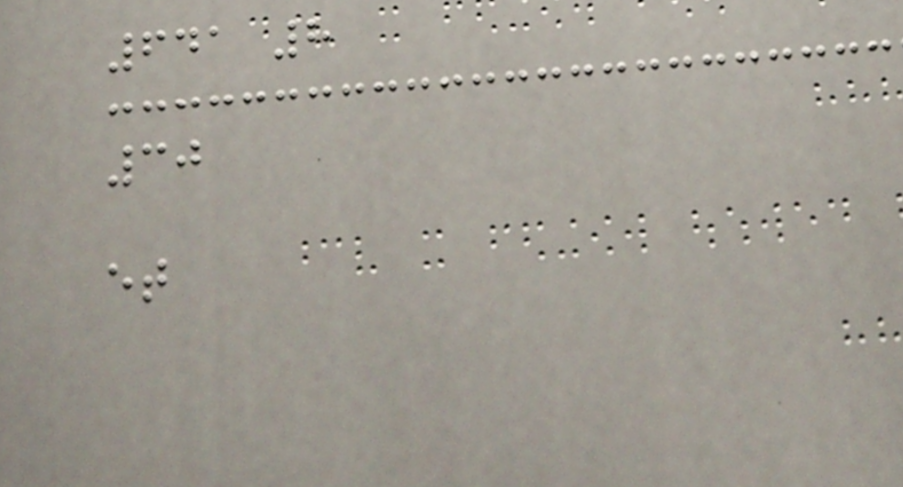641 8
30
et
